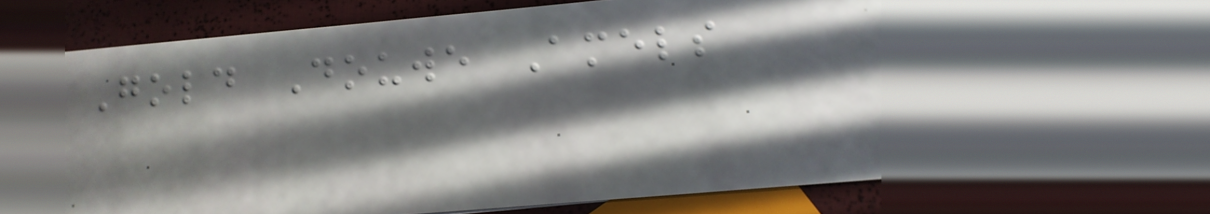Gold Douwe Amels
